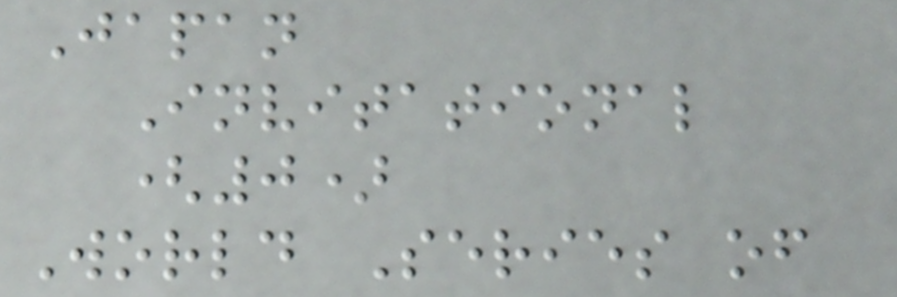Japan
Invitational
(0)
World Series of
